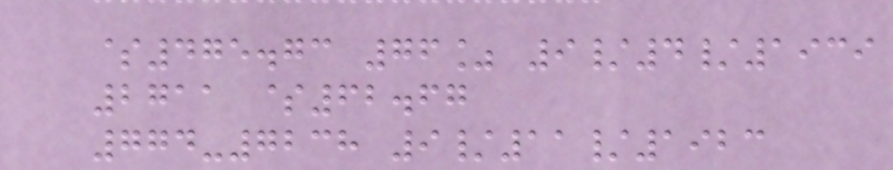$475.73 76% 9/4/1939
2711 $62.67
774-7238 9/11/1923
